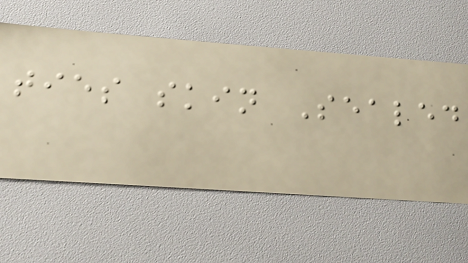ties skin Sealed
